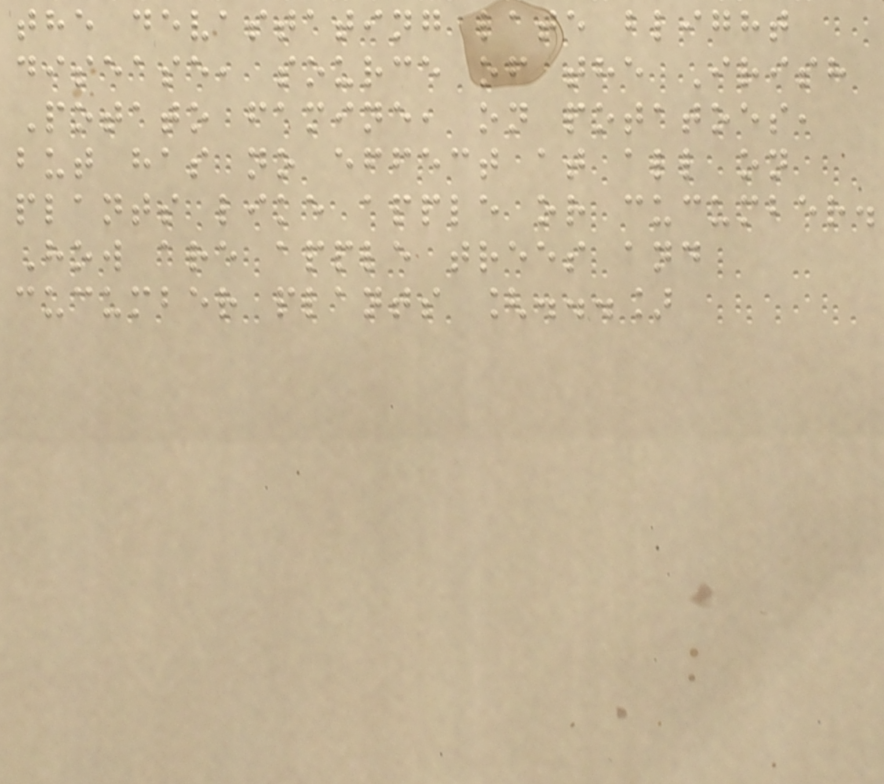the devastating late blight
disease, source of the Irish
Potato famine, on potatoes,
but has no effect at all on
plants like apple or cucumber.
How are apple trees and
cucumber plants [...]
